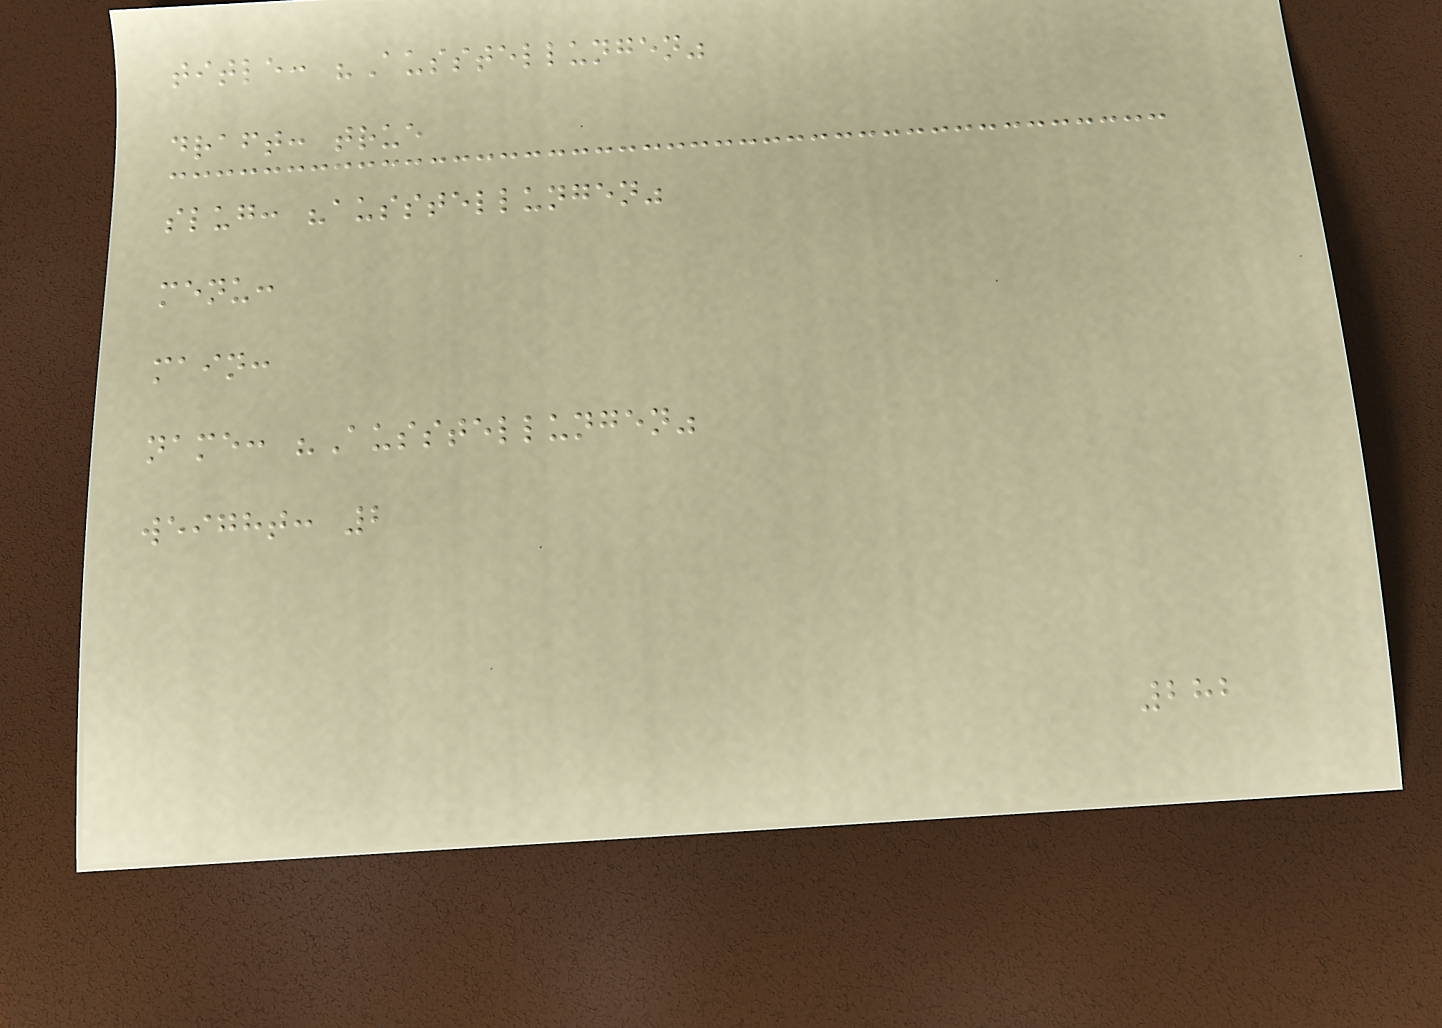title: "Ausstellungen"
draft: true
slug: "ausstellungen"
menu:
main:
name: "Ausstellungen"
weight: 2
282
